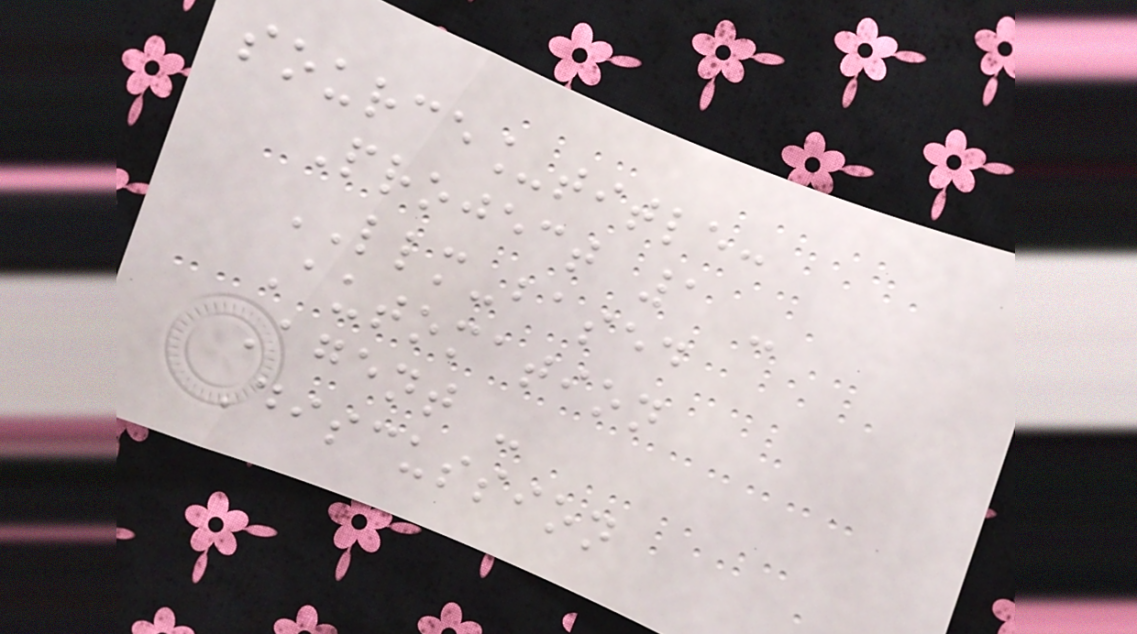source_title:
Project 1 -
LLM-based
Automation
Agent -
Discussion
